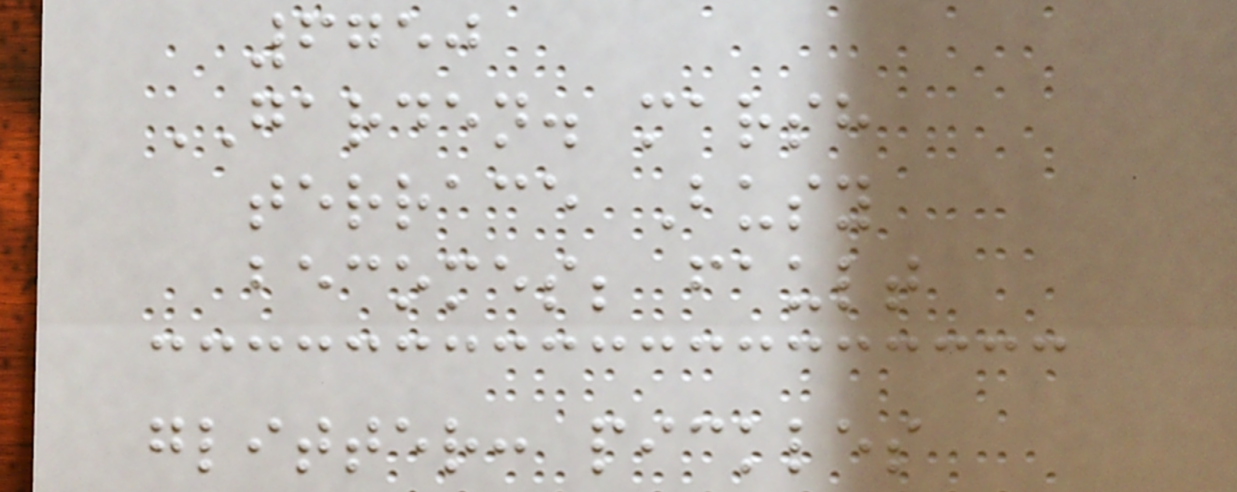6750
GARDEN. marsh
terrace Busy
becomes; fault
glitter: pickles
